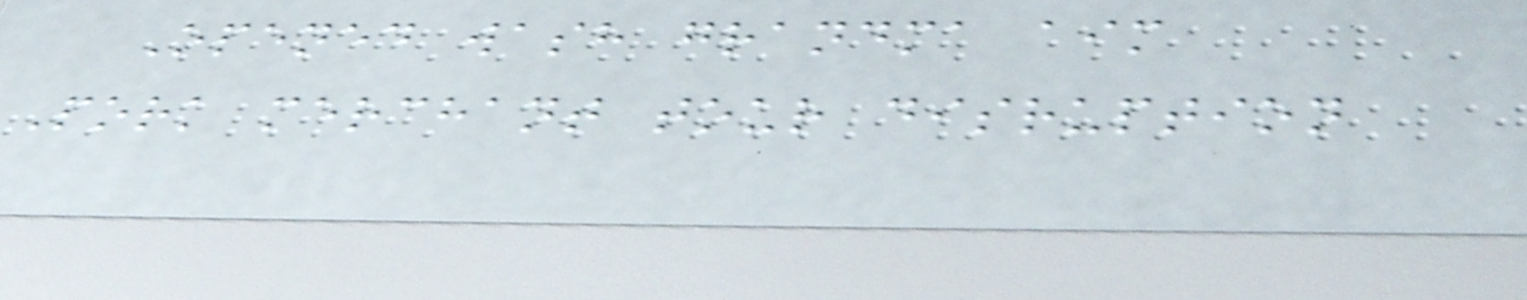Opened wash grandma aim
Pork merchant tour disruption
